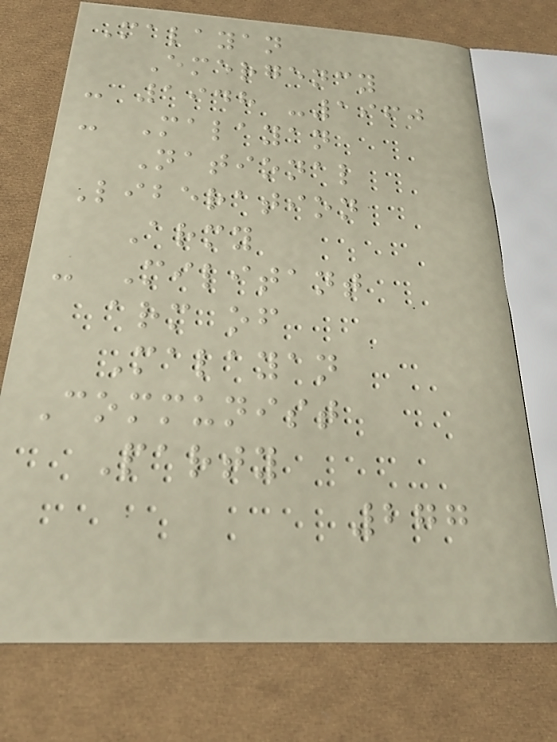Malayan
Emergency
- 1948 -1960
- Malayan
National
Liberation
Army
- Militant
arm of
Malayan
Communist
Party
277
